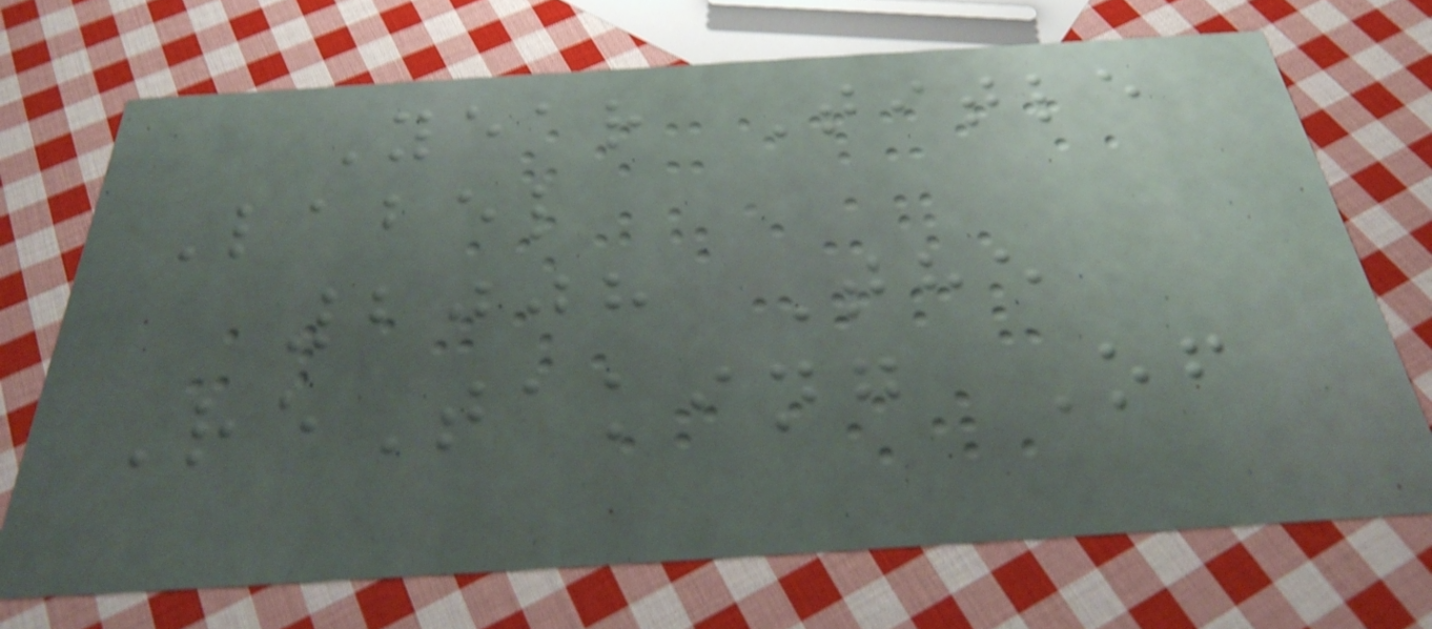Year Title
Label
2008 The
ReTaking Of
